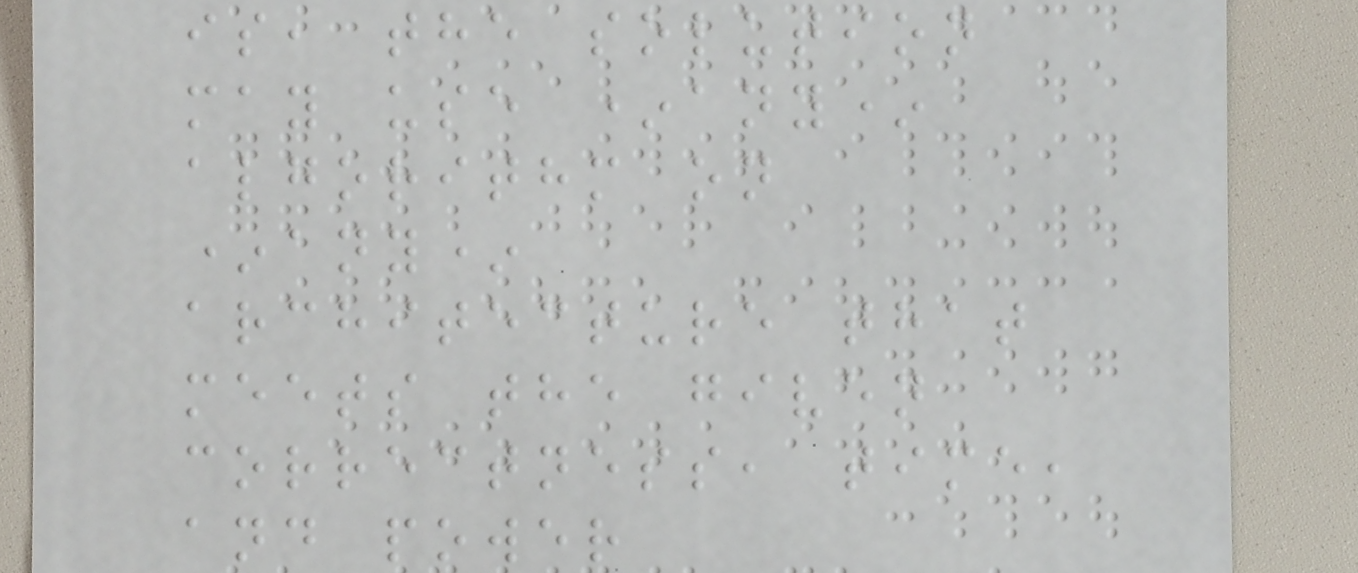is, the solution
may use *any*
algorithm on
*any*
architecture that
meets the given
correctness, time,
and power
